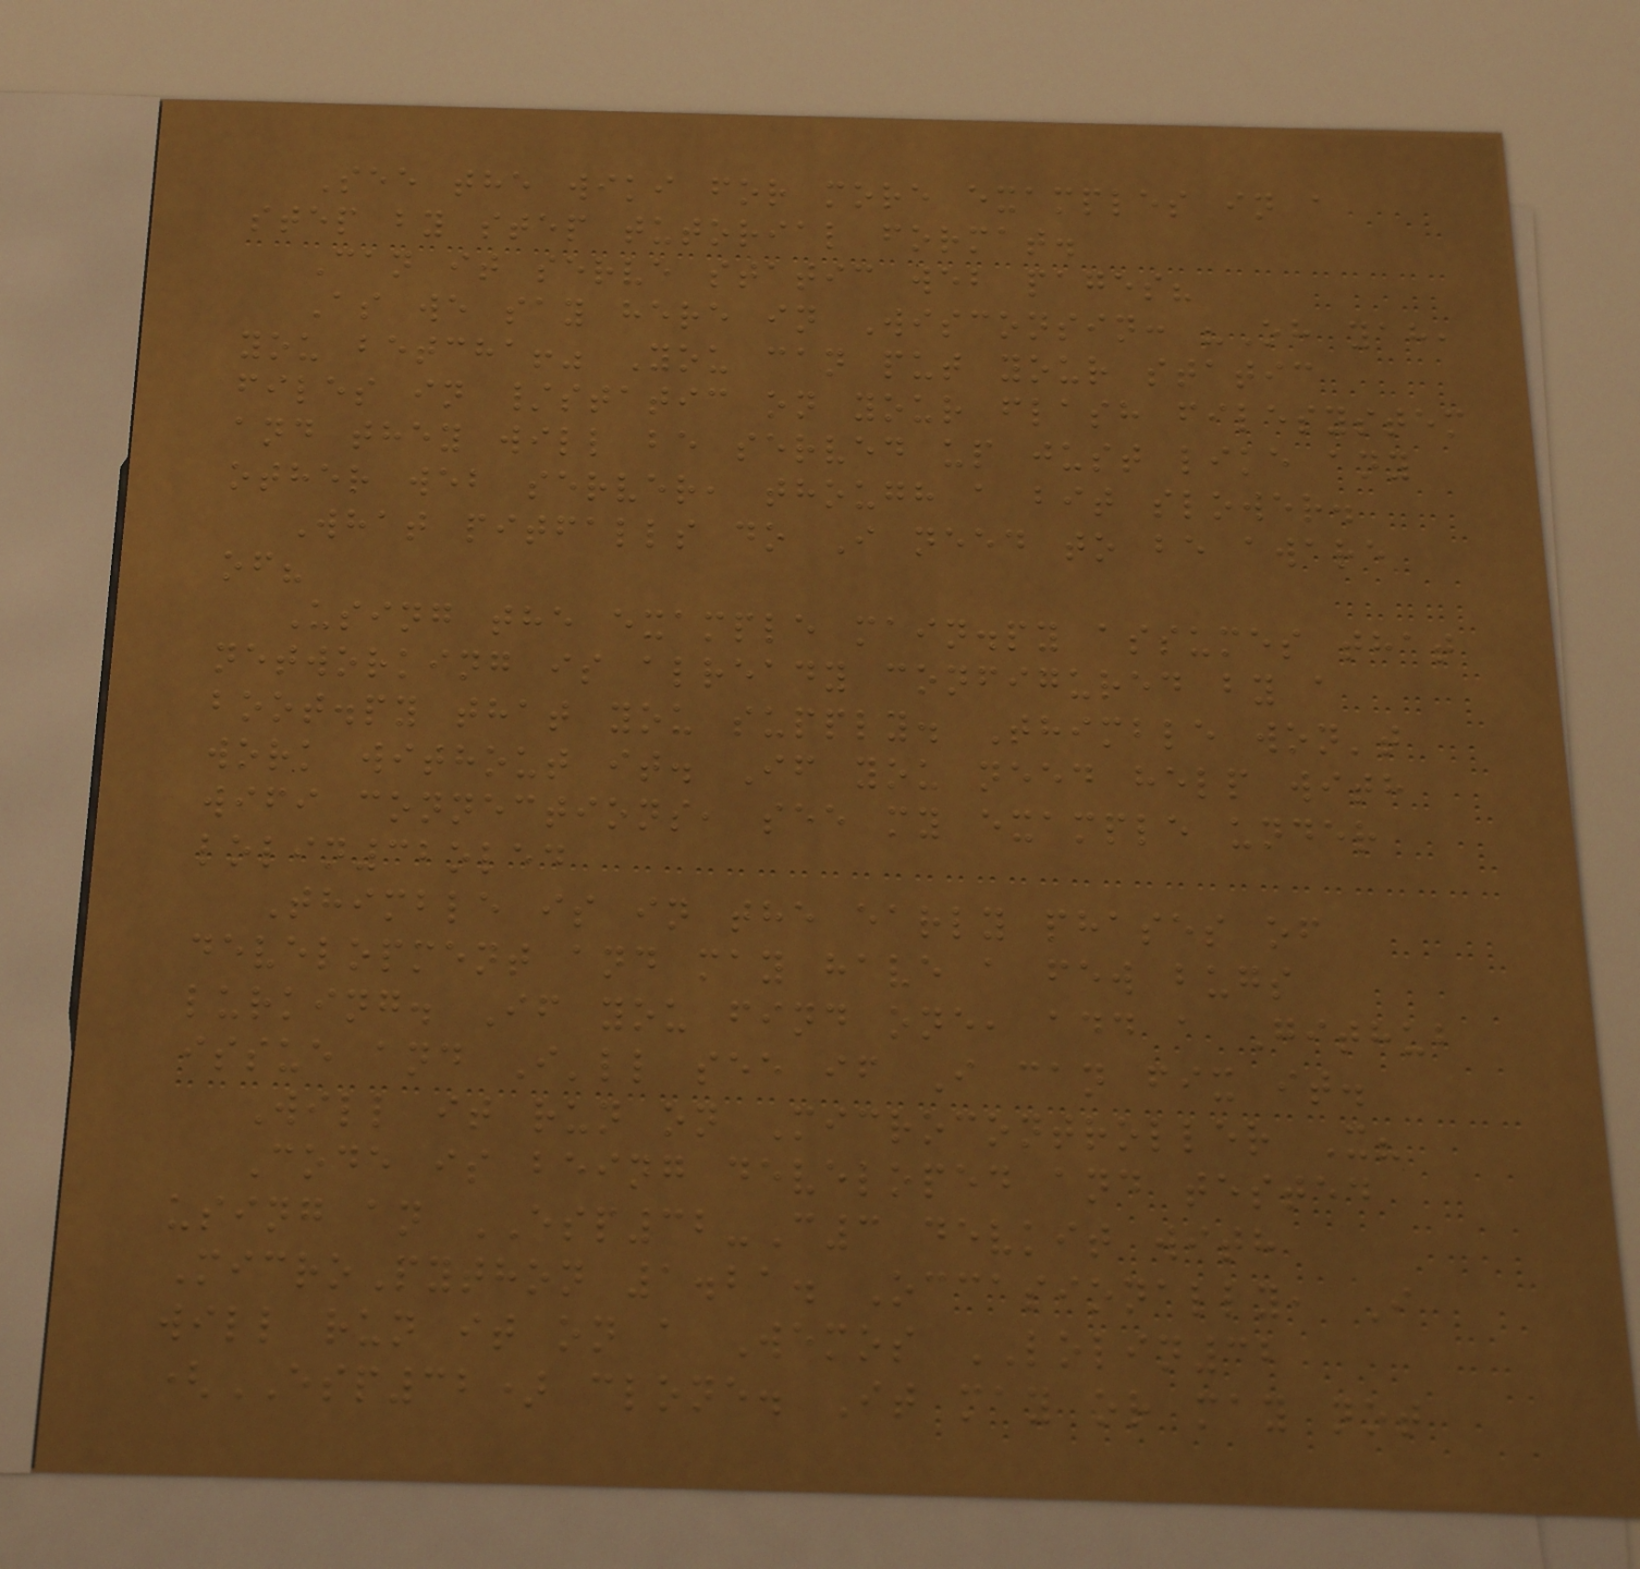See the wiki for more examples in a
step by step tutorial format.
Can it serve static web pages?
As we say here in Wisconsin: "Oh yah,
you betcha!" You can put your static
files in /static on your flash filesystem
and they will be served up just like any
other web server, though a bit slower.
What pitfalls do I need to be aware
of?
Using the example main.py assumes that
networking is already configured by a
boot.py that you supply. Thimble won't
work without it. If you need help with
wifi connections, see my example under
lolin32oled
Thimble is in the early phases of
development and may have a few bugs
lurking. If you find one, add a Github
issue and I'll see if I can fix it.
Will it run on Microcontroller X?
Code is being developed and tested
using an ESP32-C3 devkit with
MicroPython 1.21. Occasionally, I
will run it on a Wemos LOLIN32
(ESP32) clone. It may or may not
